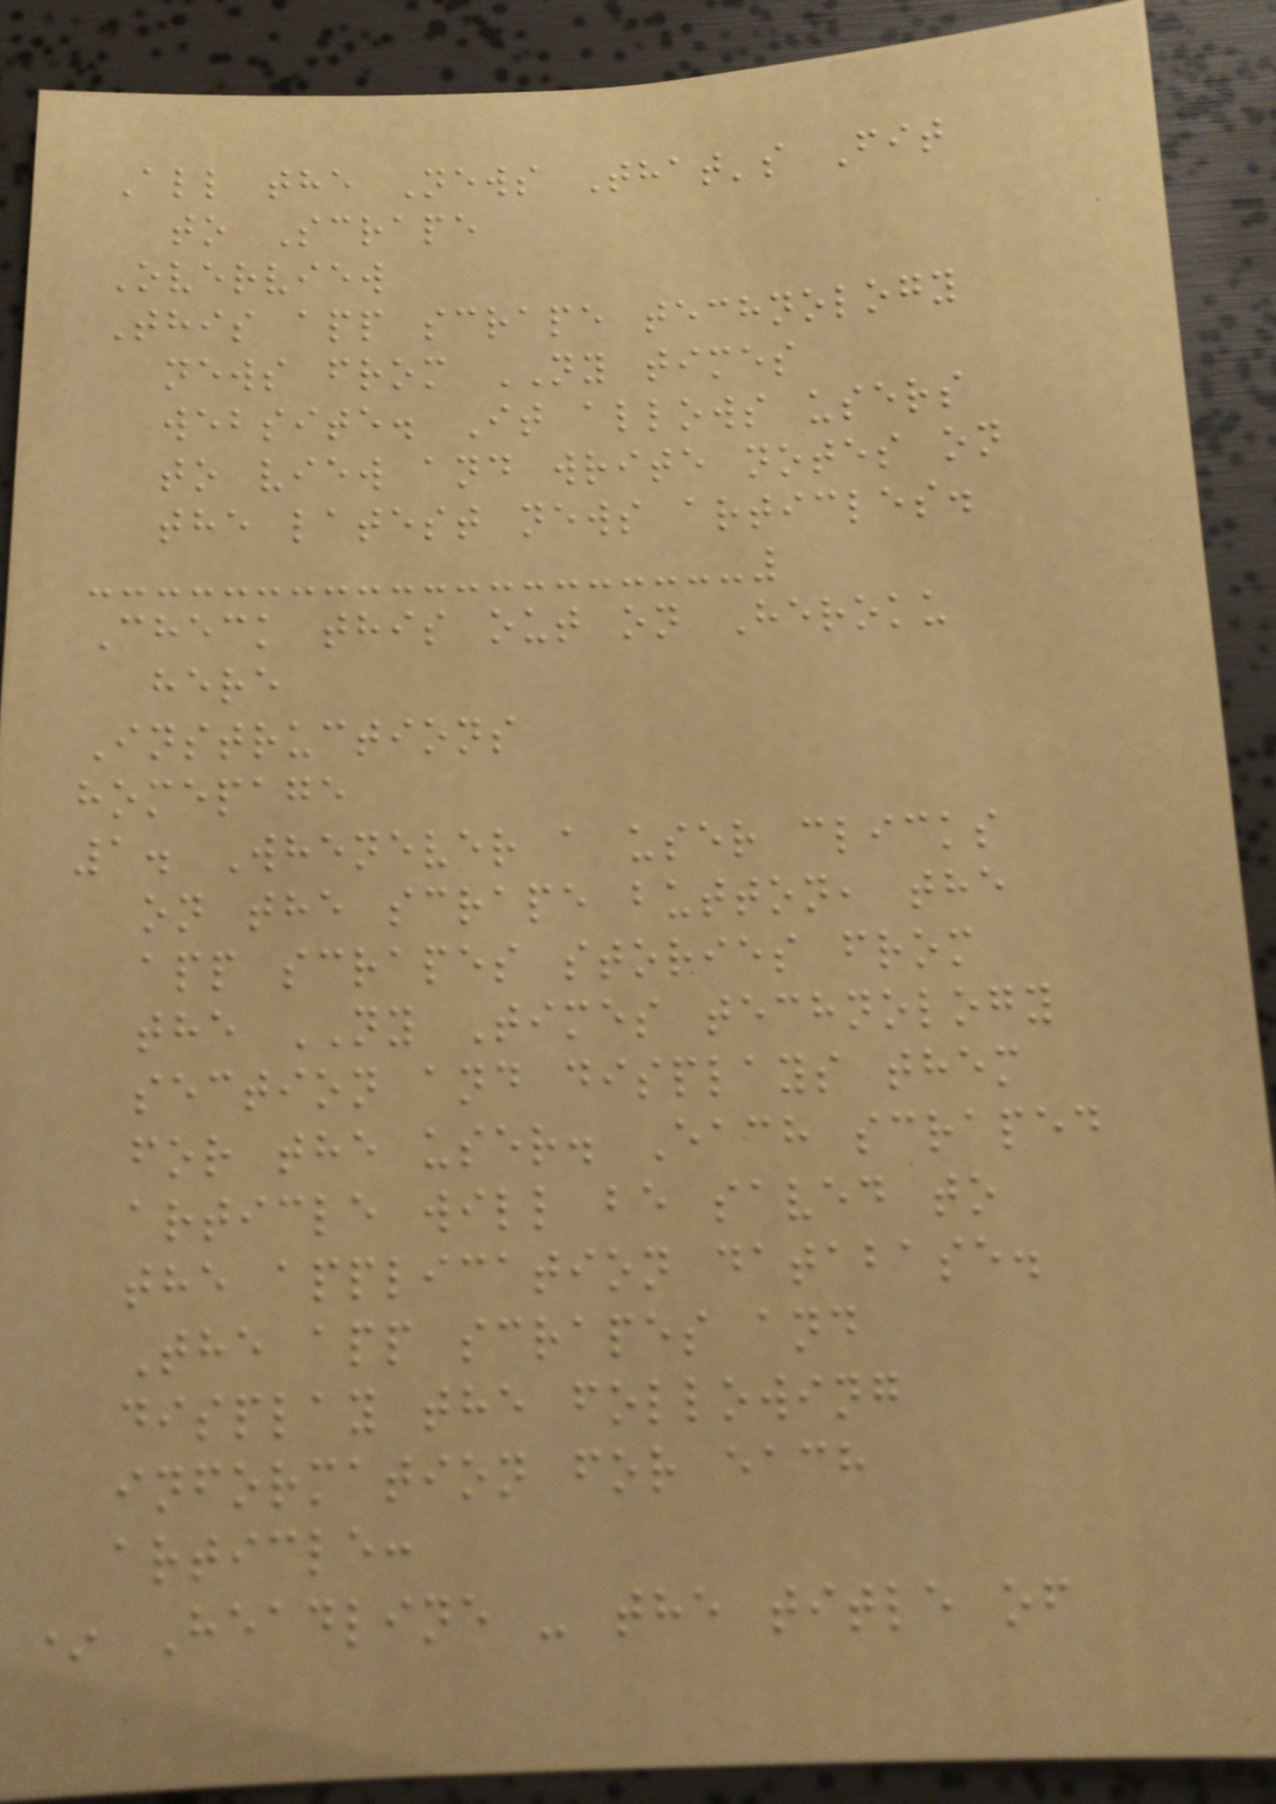All the News That's Fit
to Scrape
Overview
This app scrape technology
news from NY times
website. It allows users
to view and write notes on
the latest news articles.
Check this out on Heroku
here
Instructions
homepage
1. Whenever a user clicks
on the scrape button, the
app scrapes stories from
the NY Times technology
section and displays them
for the user. Each scraped
article will be saved to
the application database.
The app scrapes and
display the following
information for each
article:
* Headline - the title of
